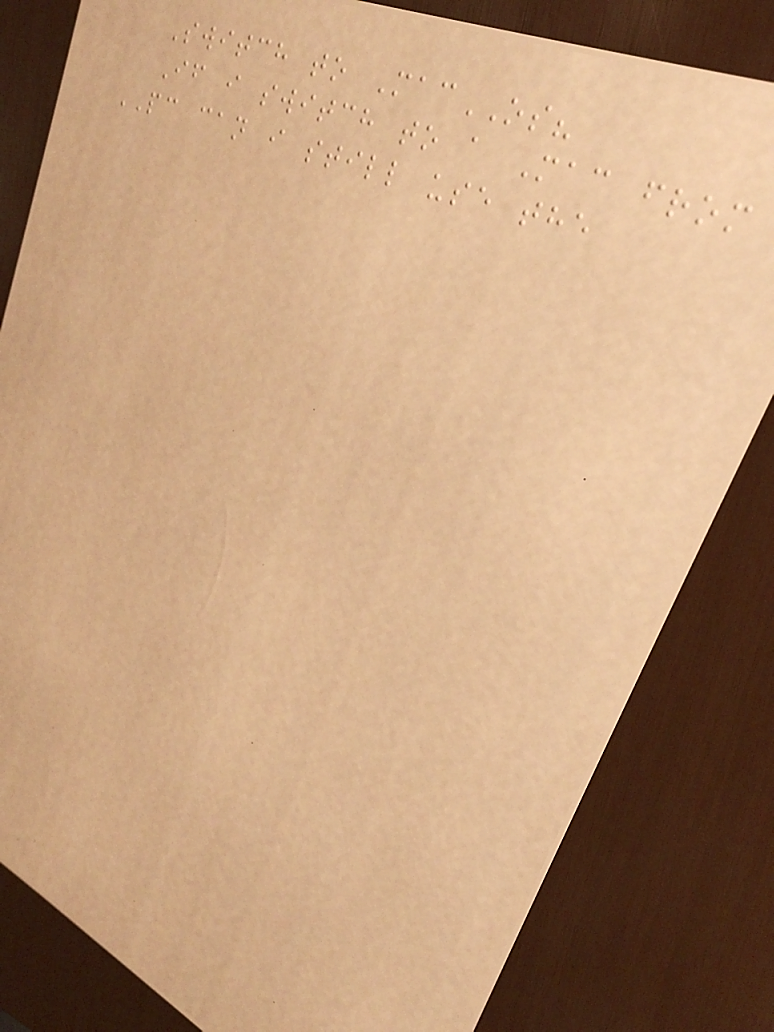Switch to MacOS?
If i switch to a Mac from
PC can i still use the
